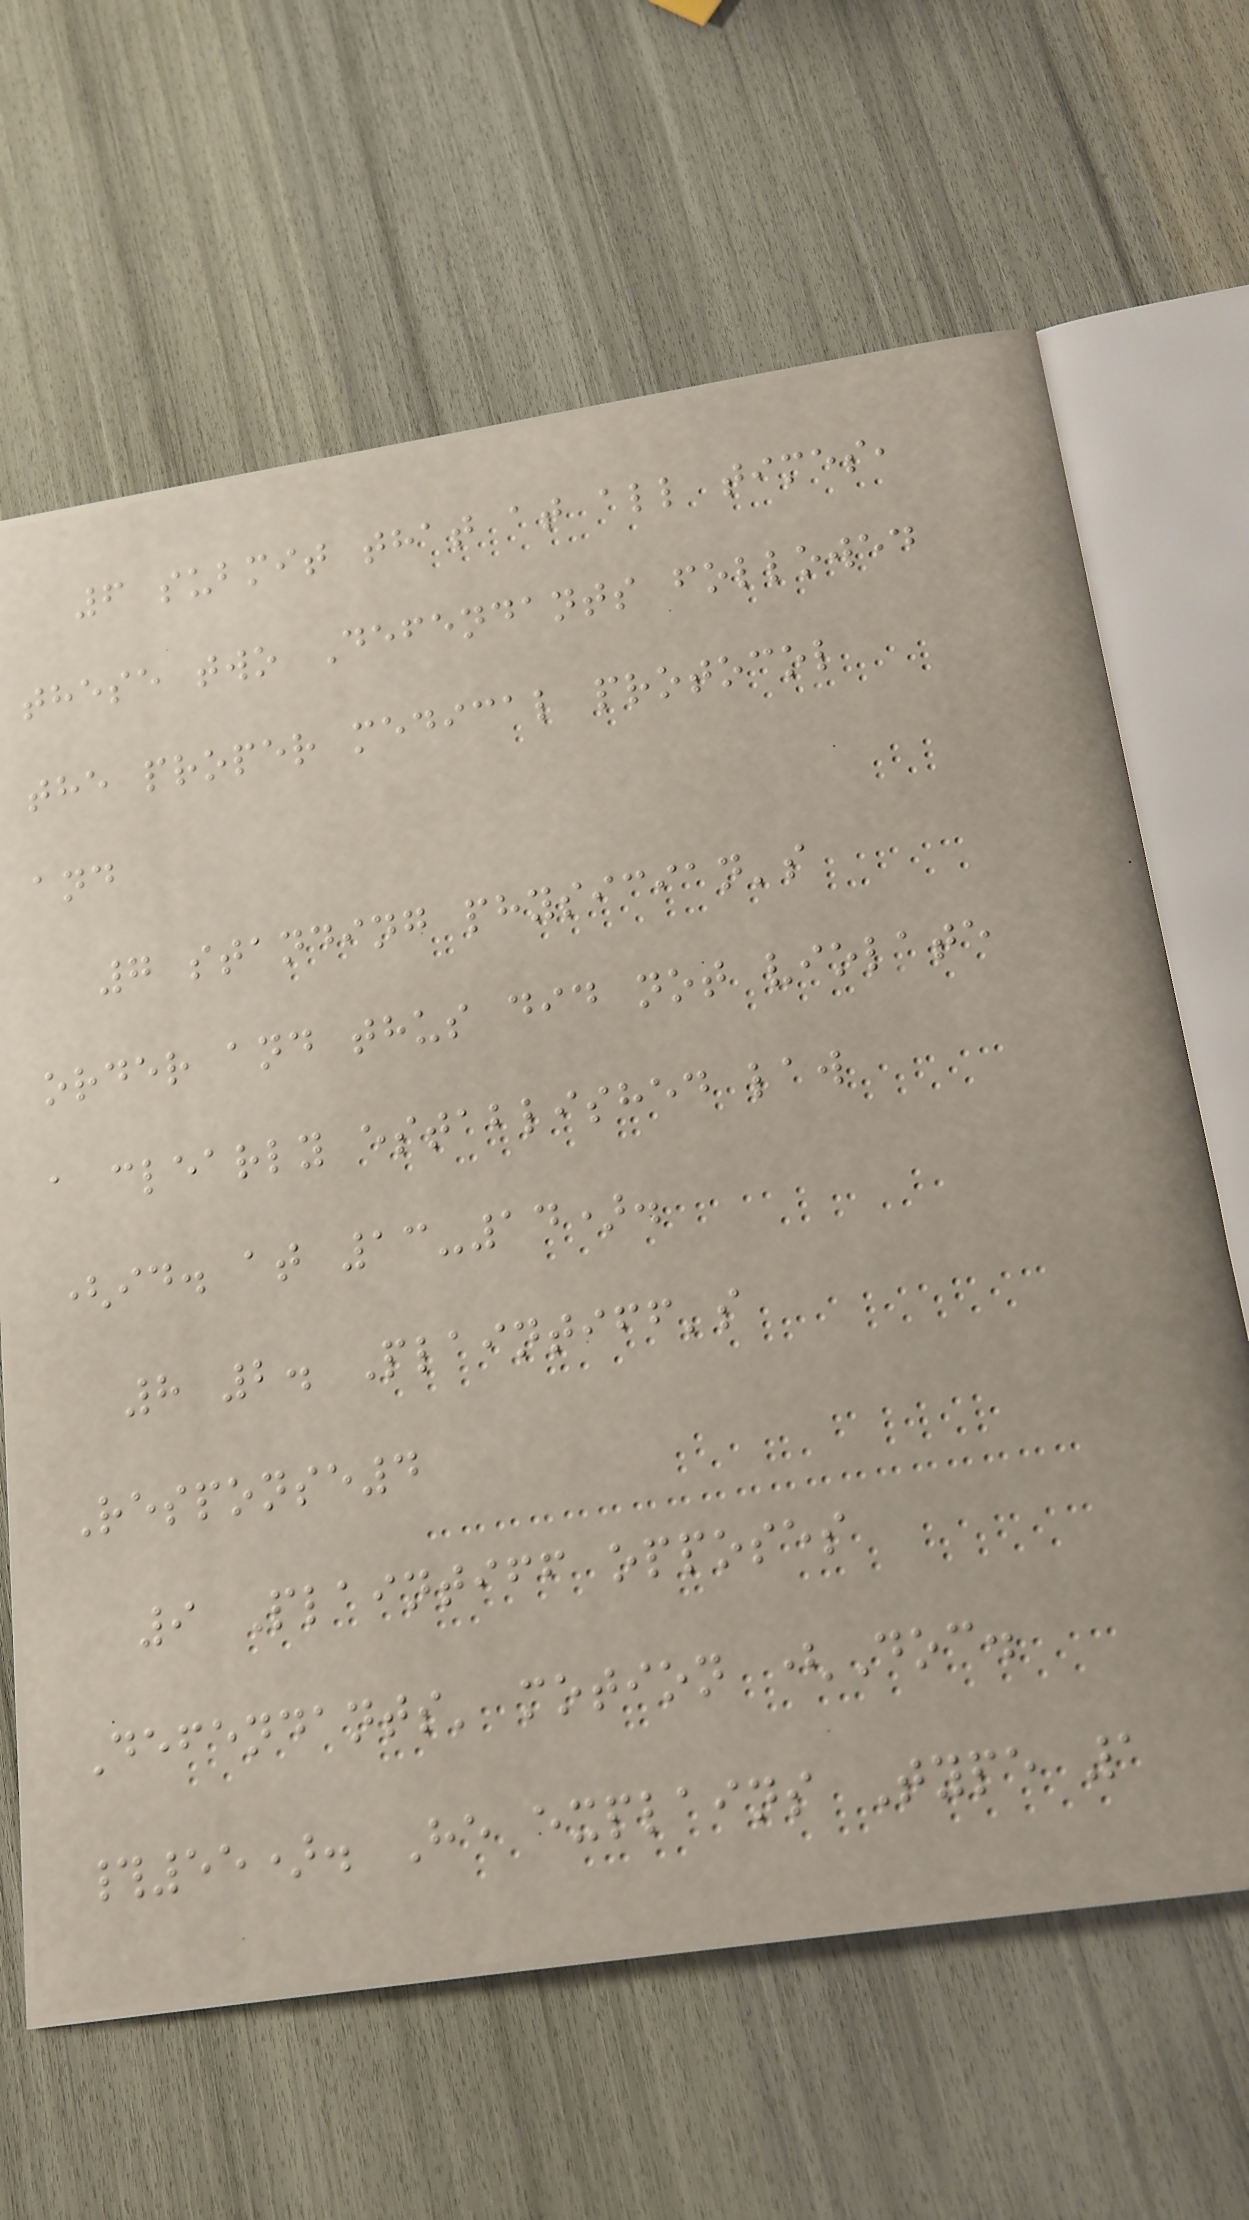6 submit that at all times,
these two Defendants followed
the proper medical protocol
and
7 standing physician's
order and thus did not violate
a clearly established law
(id. at 13-14).
8 2. Plaintiff's
Response4
9 Plaintiff opposes
Defendants' motion (Doc.
#55). He explains Type 1
